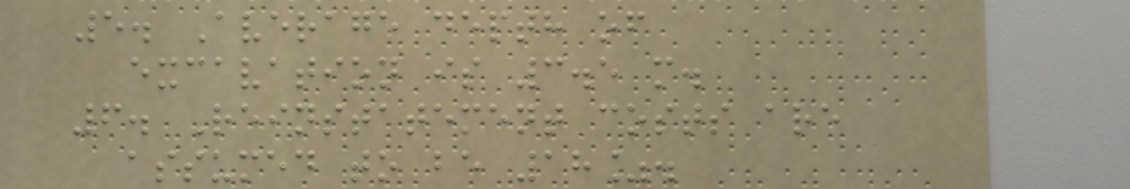5. Average depth of
excavation is 3.5 m.
6. Reinstatement costs are
assumed to be 18%.
